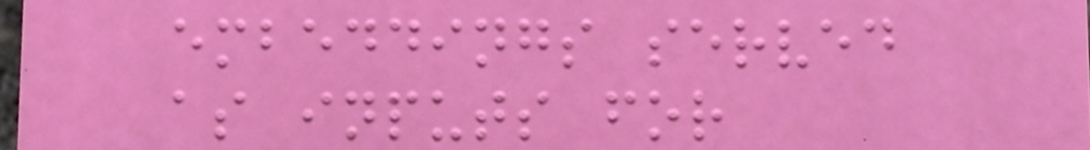embeddings served
as inputs for
